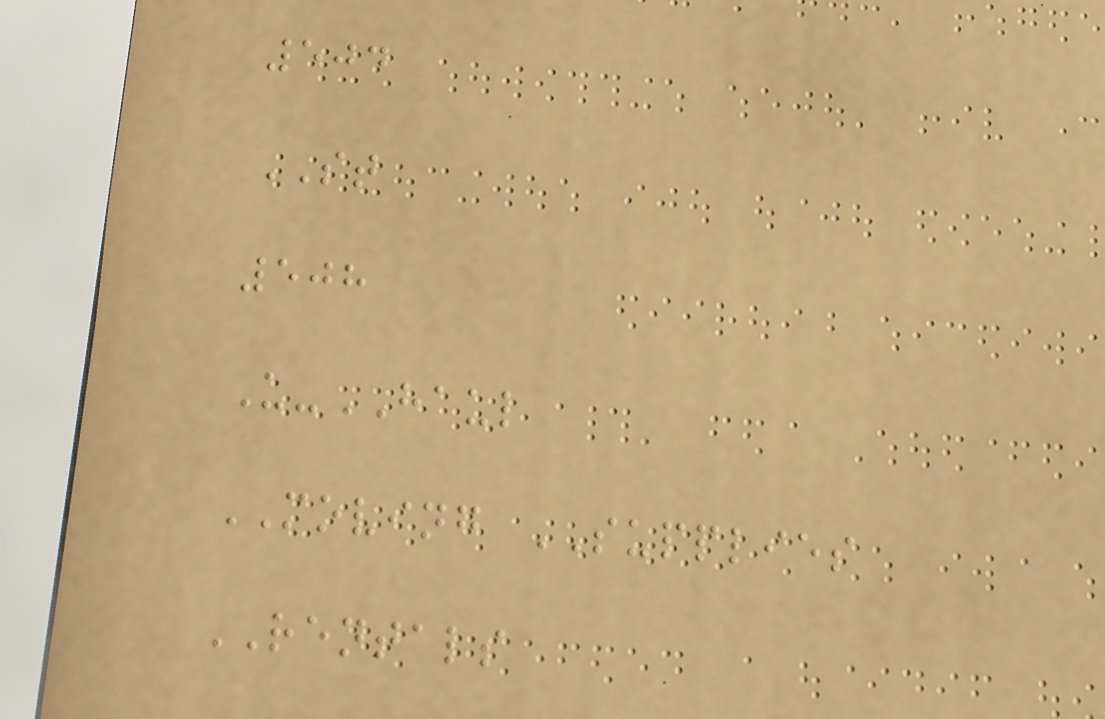504
ST
508
U-HAUL
MOVING SUPPLIES
RENTALS
